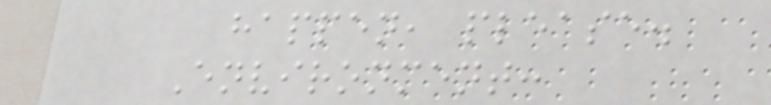happen, please.
Environment:
